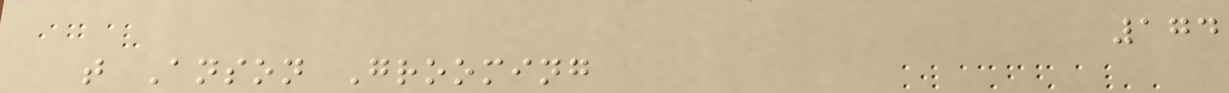174
t Anson Grooming
